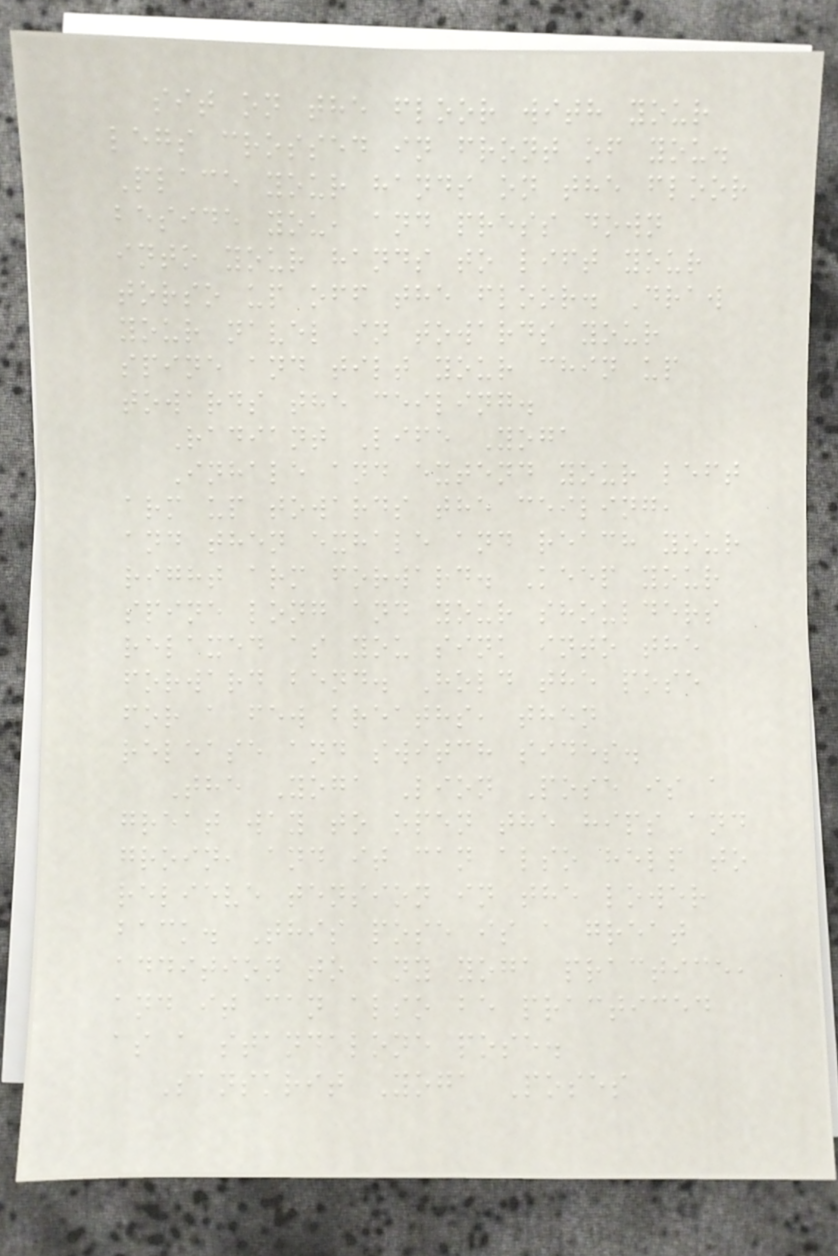sit on the floor with your
legs crossed in front of you.
Place your hands on the floor
beside you, and press down
into your hands to lift your
torso up off the floor. Draw
your navel in towards your
spine and tilt your chin up
towards the ceiling.
Radiant Life Yoga
Inhale and extend your left
arm up towards the ceiling,
and then exhale and reach your
right arm forward. Keep your
spine long and your shoulders
relaxed as you sink into the
forward bend. Hold the pose
for a few breaths, then
release and switch sides.
The Yoga Lion Pose is a
great way to open the hips and
groin, and it can also help to
relieve tension in the lower
back. This pose is a great
addition to any yoga practice,
and it can also be practiced
as a standalone pose.
Sanskrit Yoga Poses
